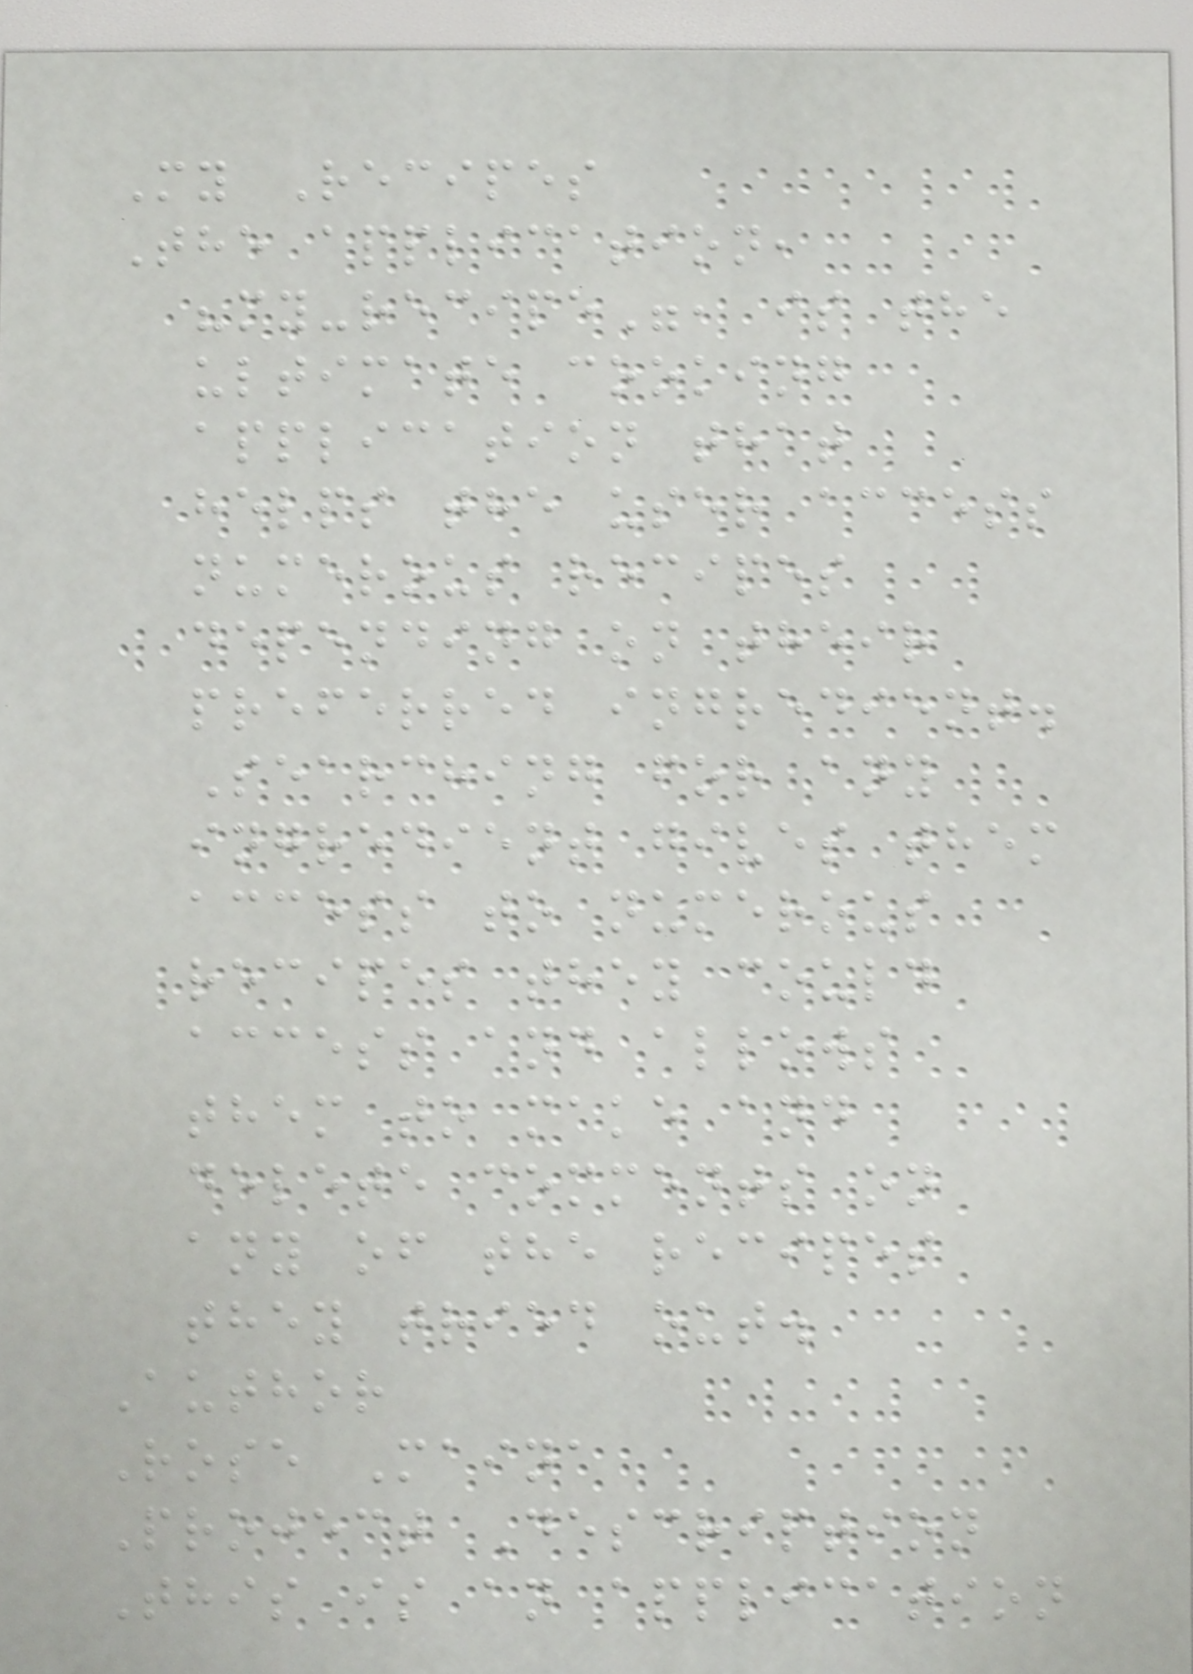My Recipes
The application,
"my-recipe", is the
ultimate cooking
application that
helps the user access
numerous recipes
depending on their
preferred ingredient.
Searching for any
ingredient gives them
access to numerous
recipes they could
access and allows
them to make and
delete comments on
any of the recipes
they tried out.
Author
Rose Maina
Project Description
This is an application
